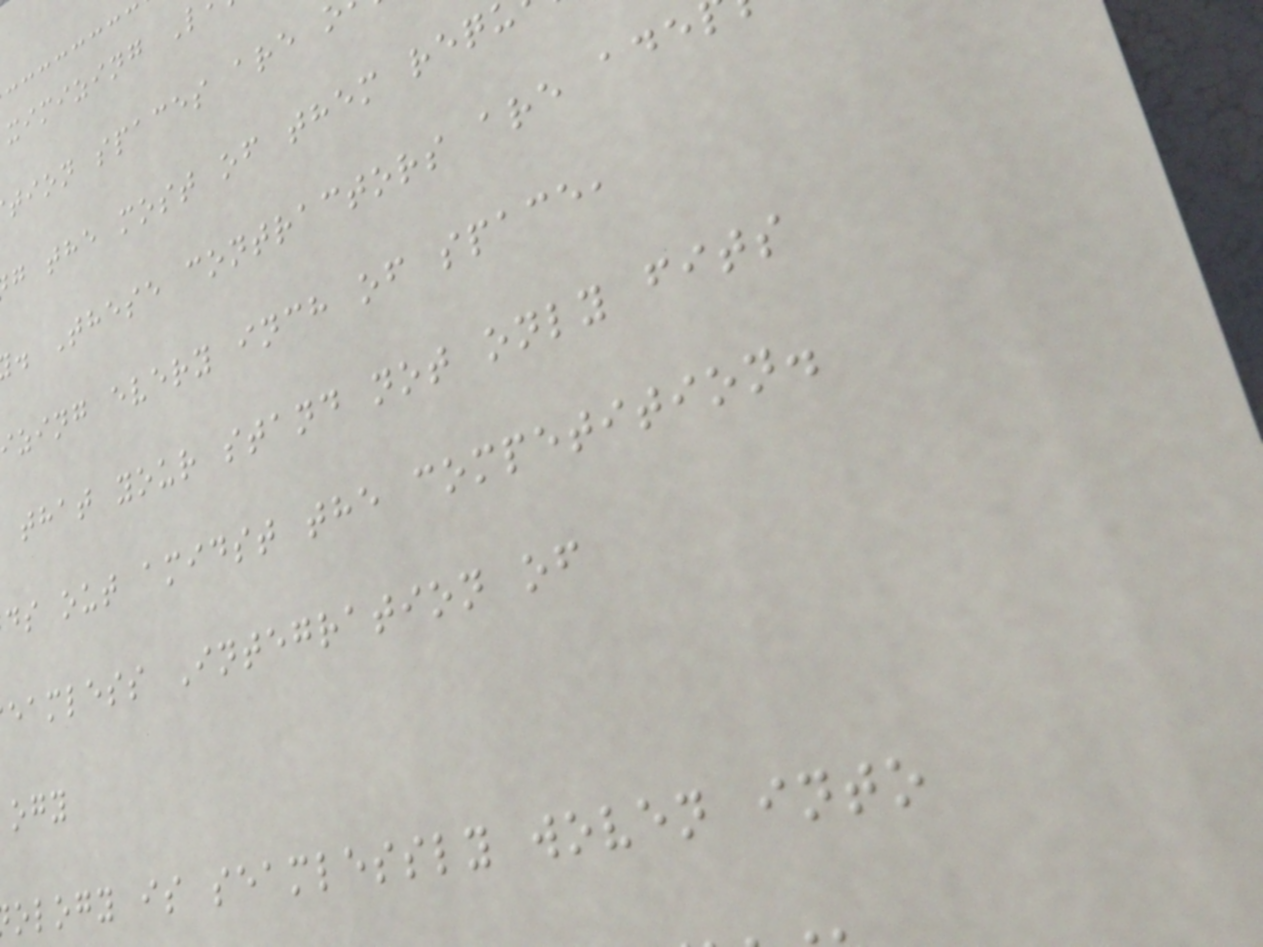ximizing L
tion spaces are
g the most of them req
. These contractors are ade
zing every inch of space,
that your stand not only fits
ds out amidst the competition.
eamless Integration of
ology is seamlessly woven into
